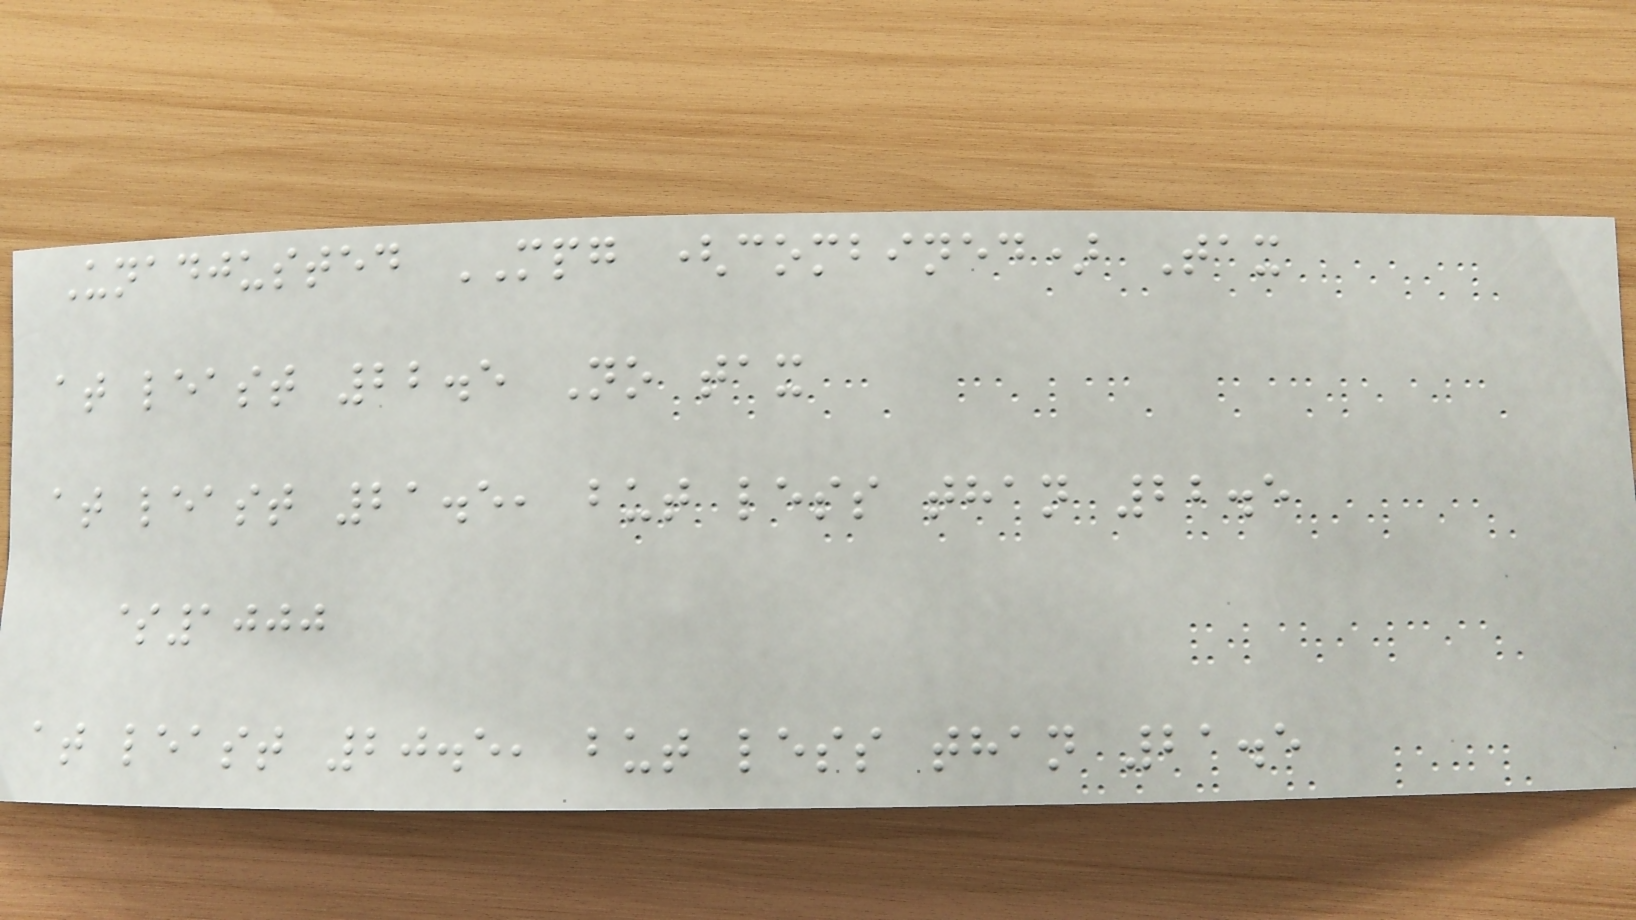Unadjusted MPG (combined) Tax
at least 22.5 No tax
at least 21.5, but less than 22.5
$1000
at least 20.5, but less than 21.5
